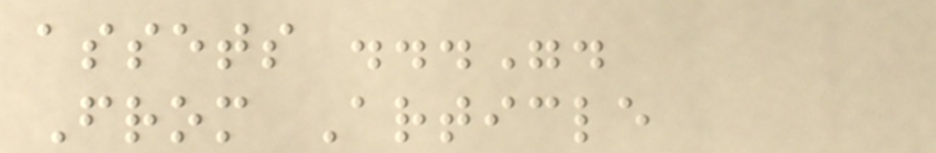assets ...".
From Article
